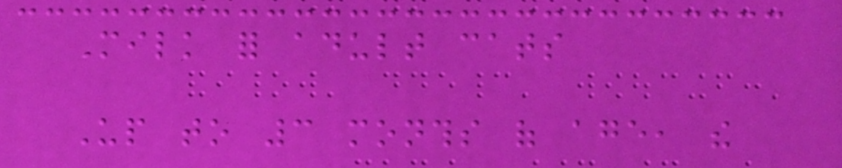Milk for adult cats
Up to 3 months of age, the
